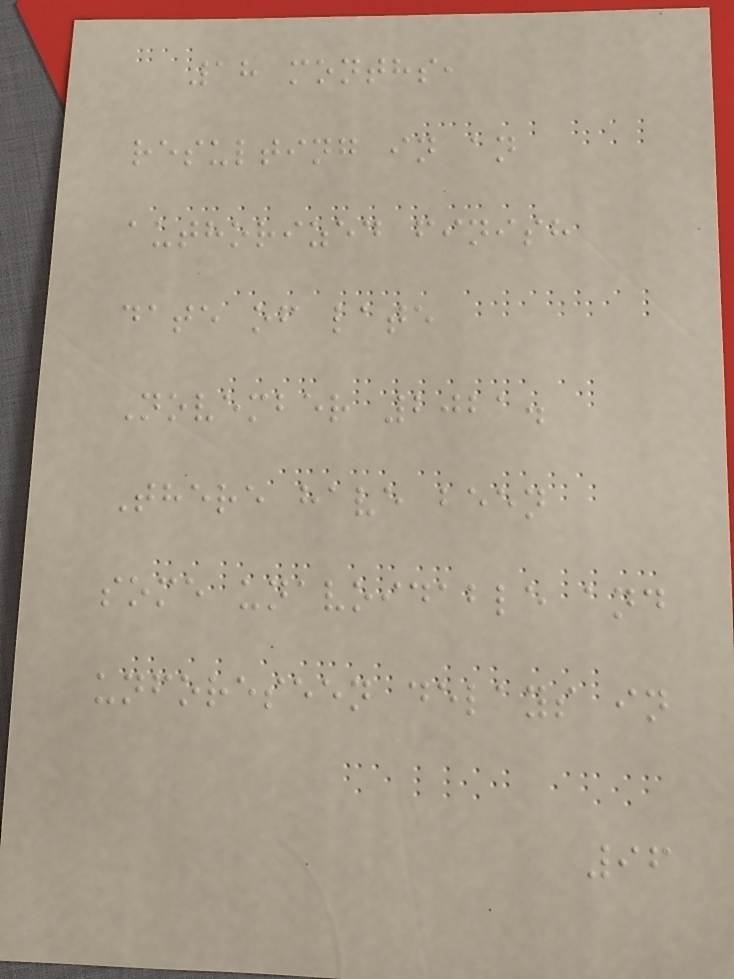18 months,
resulting in an
authorized finish
date of late
November 2021.
There have been
some unavoidable and
unforeseen delays in
96
